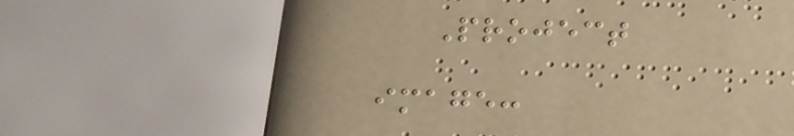Project
image:
